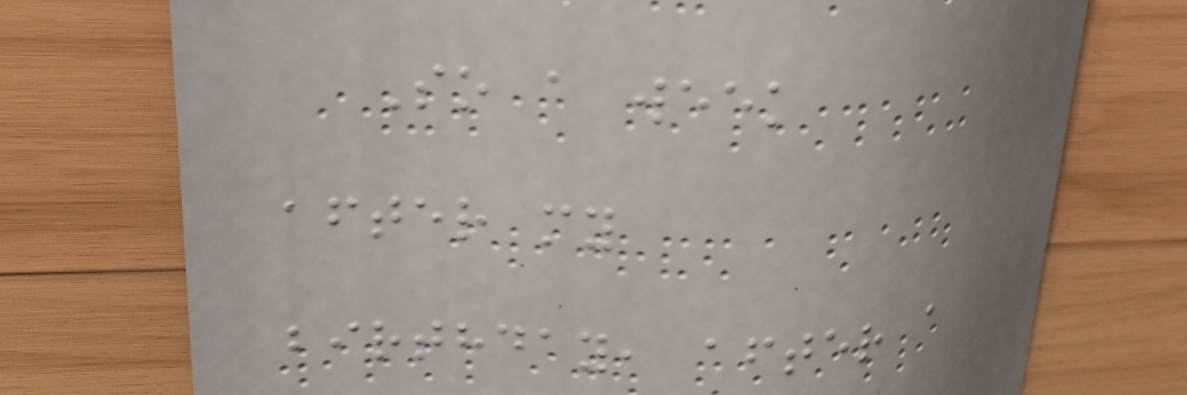So a week
after my
birthday, after a
